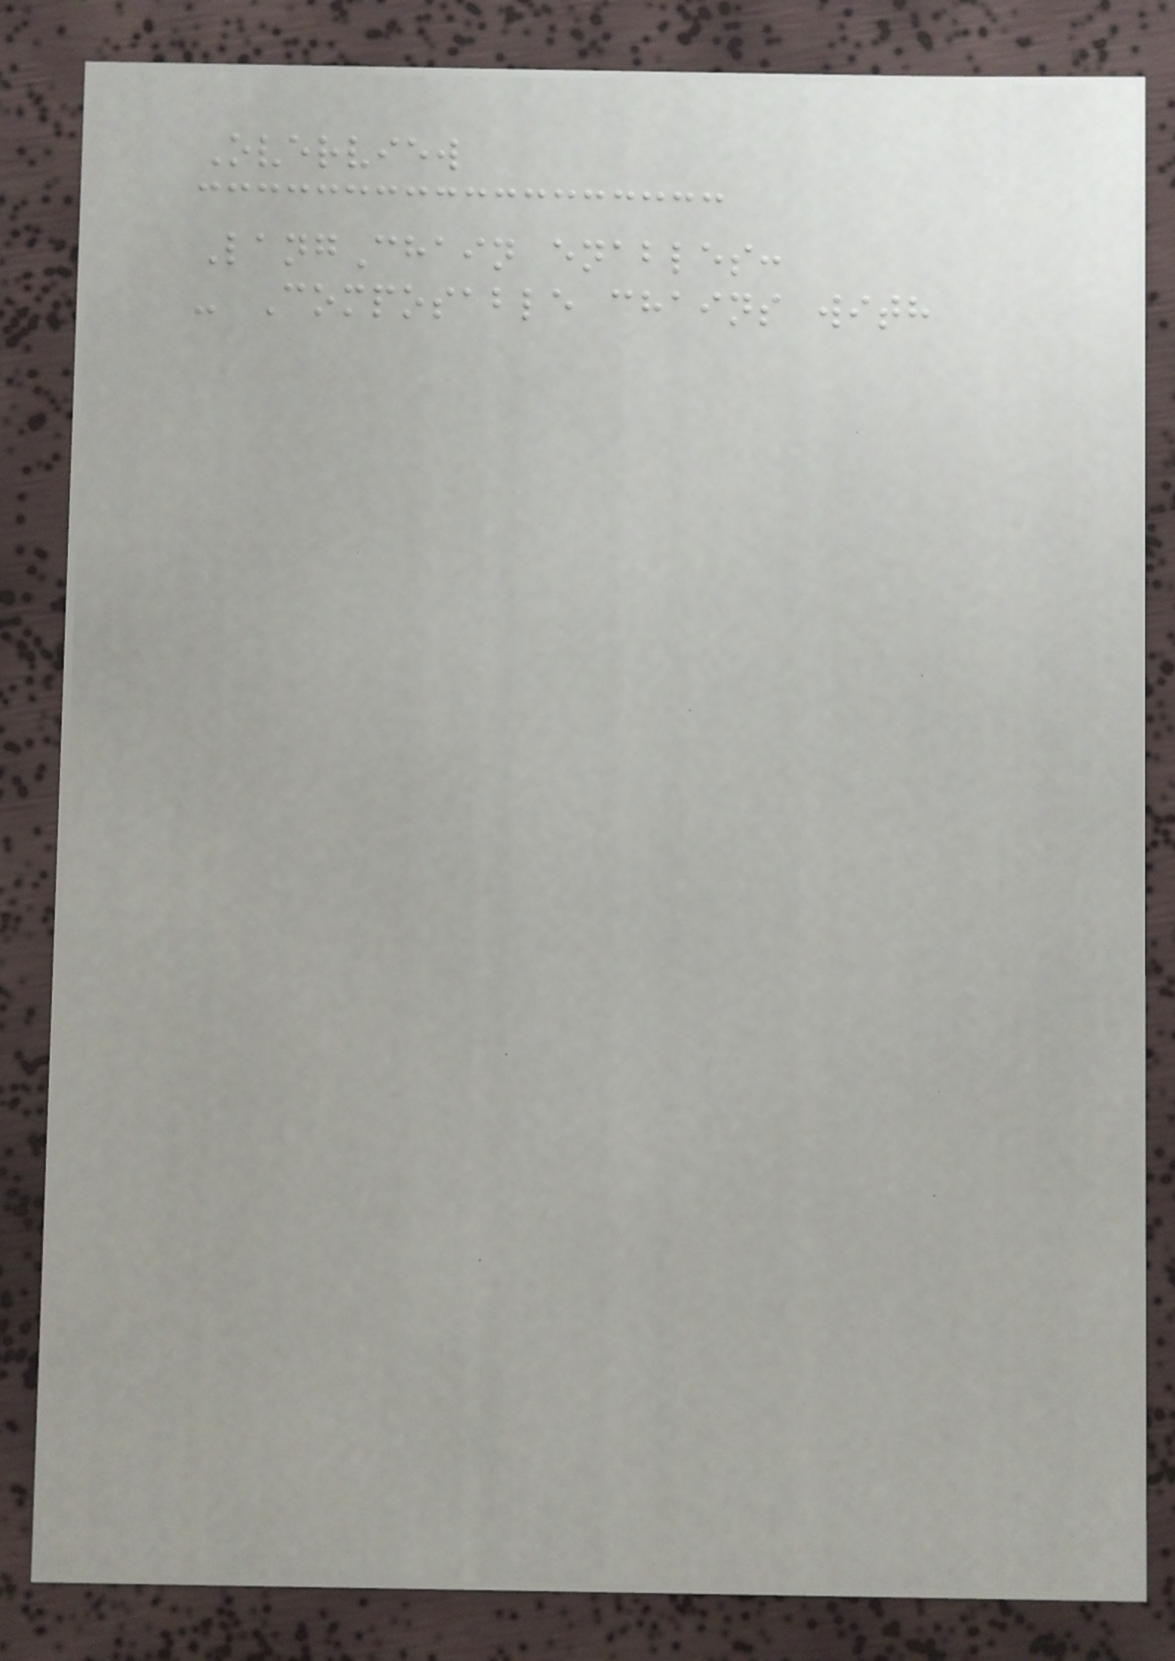Overview
LangChain enables:
- Composable chains with
